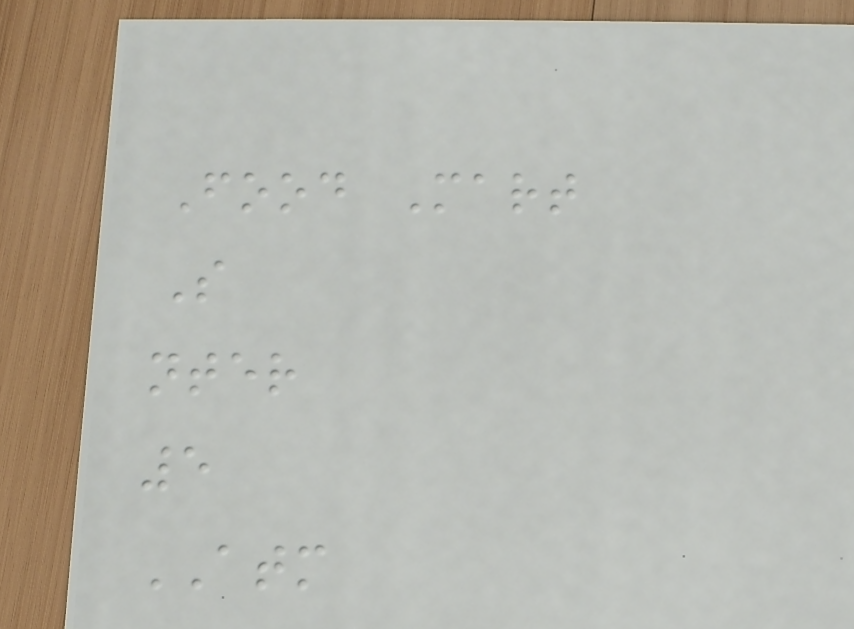Food Mart
S
nter
5
ATM
